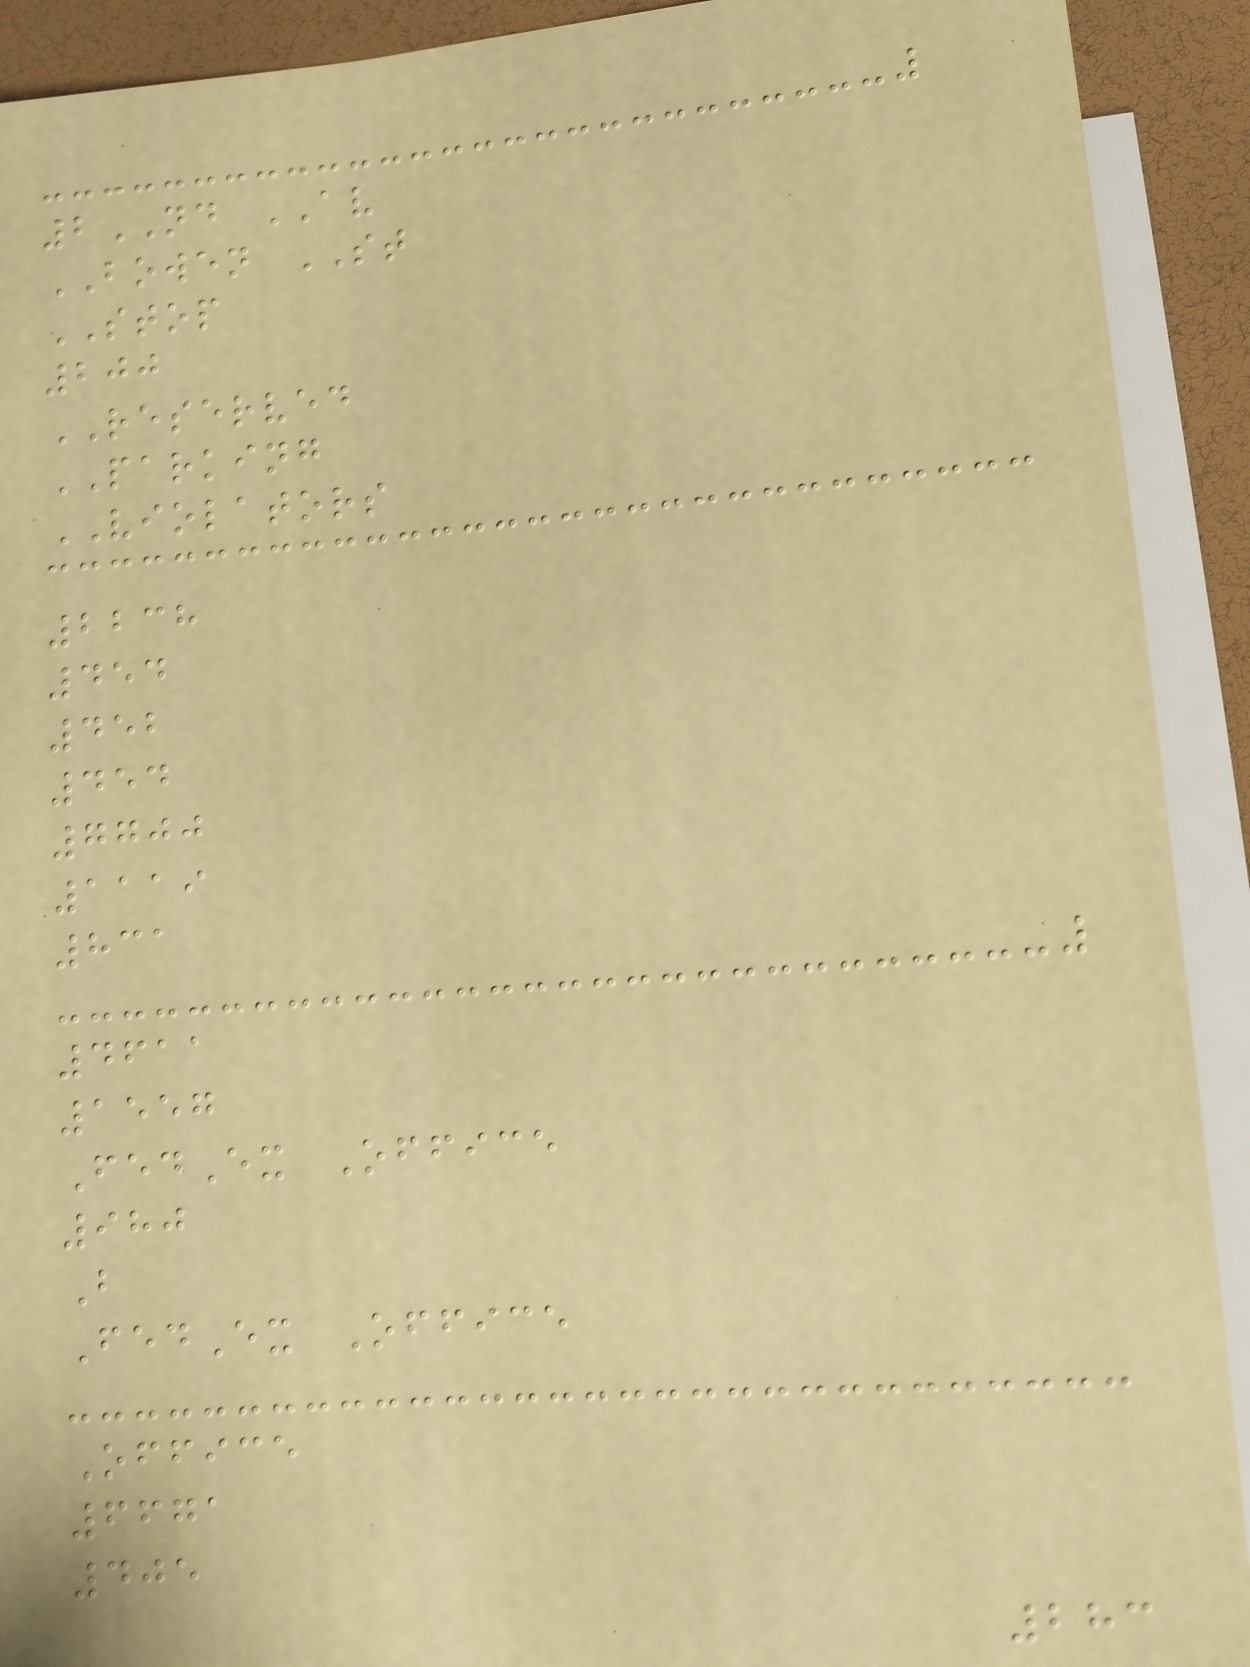2ND AV
BOWEN ST
STOP
200
RESERVED
PARKING
VIOLATORS
2238
454
452
454
7700
1119
831
4611
1557
FedEx Office
980
B
FedEx Office
Office
6671
405
283
